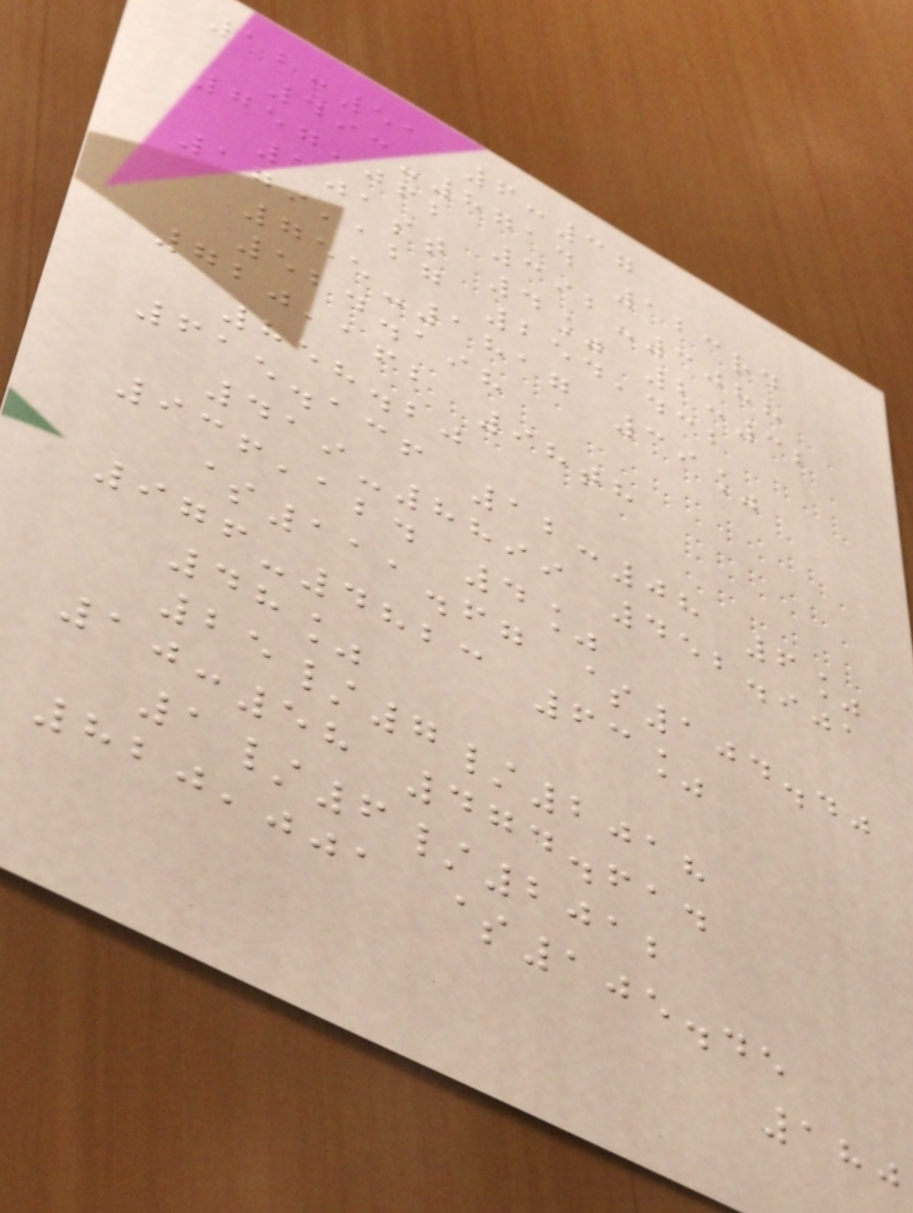12:51 6:37
493-8714 123rd
757,062 392-3088
101st 4% 2:32
179,127 254,432
755-1817 39%
524.198
720,162 98th
858.20
615.136 12:08 6%
419-8899 452.901
936,124 4%
$111.67 $104.40
976-4823 63%
48%
25/7/2018
10:58 474.614
1/6/2012
820,001 $105.45
180
